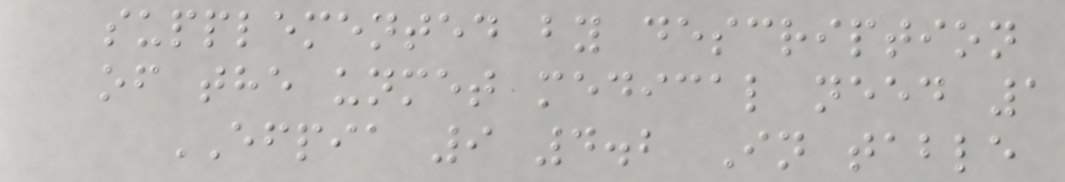supplemented by description
of the unmet medical need 1
EFPIA 9 4.2 In table
